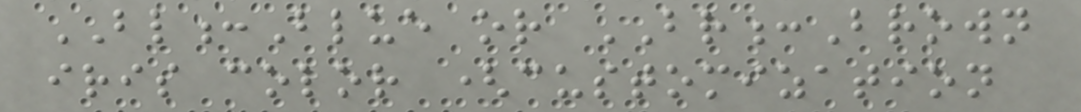BL:Blue or BR:Brown
iris color (customization
